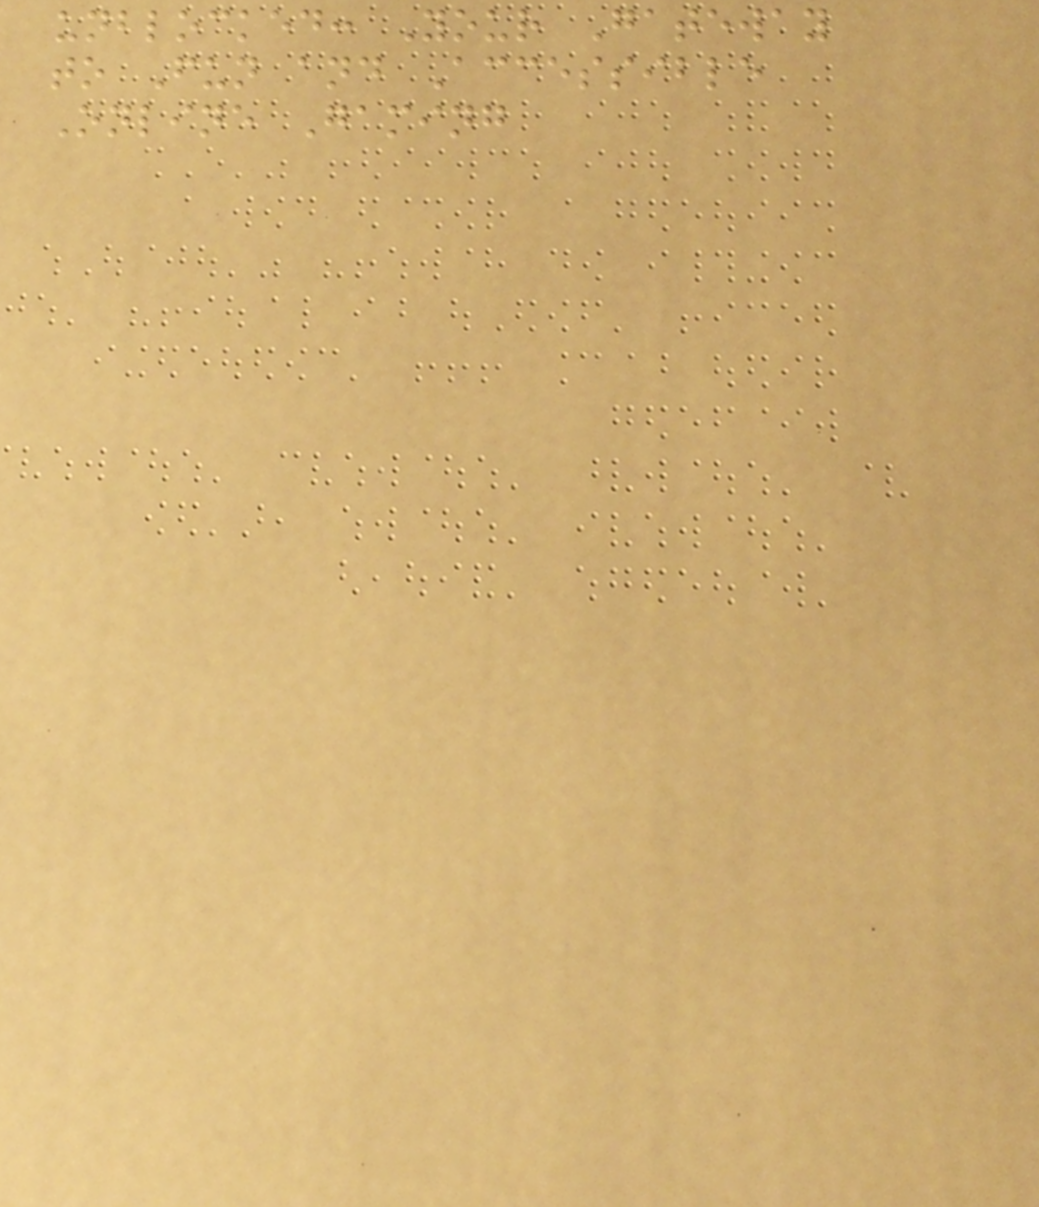unblocked: Your Gateway
to Fun and Accessible
Online Gaming
